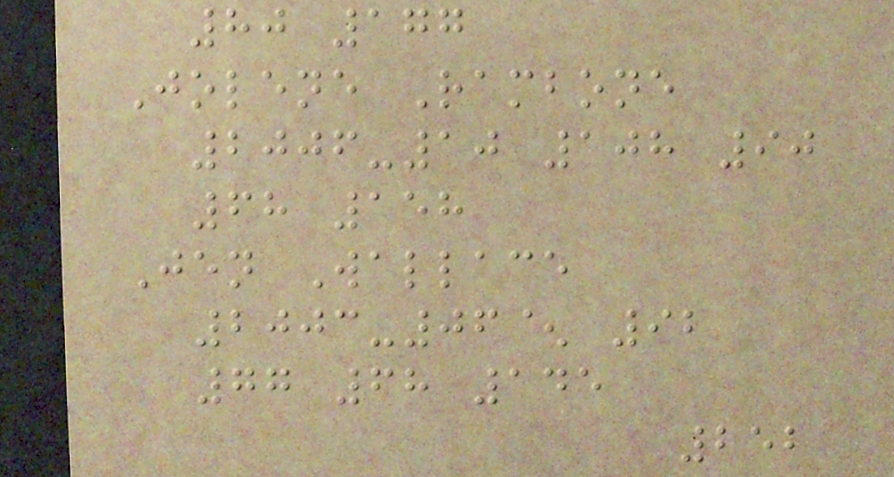80 177
Jolene Rambone
2006-10 108 90
68 158
Jen Wallace
2003-06^ 92
77 68 145
252
